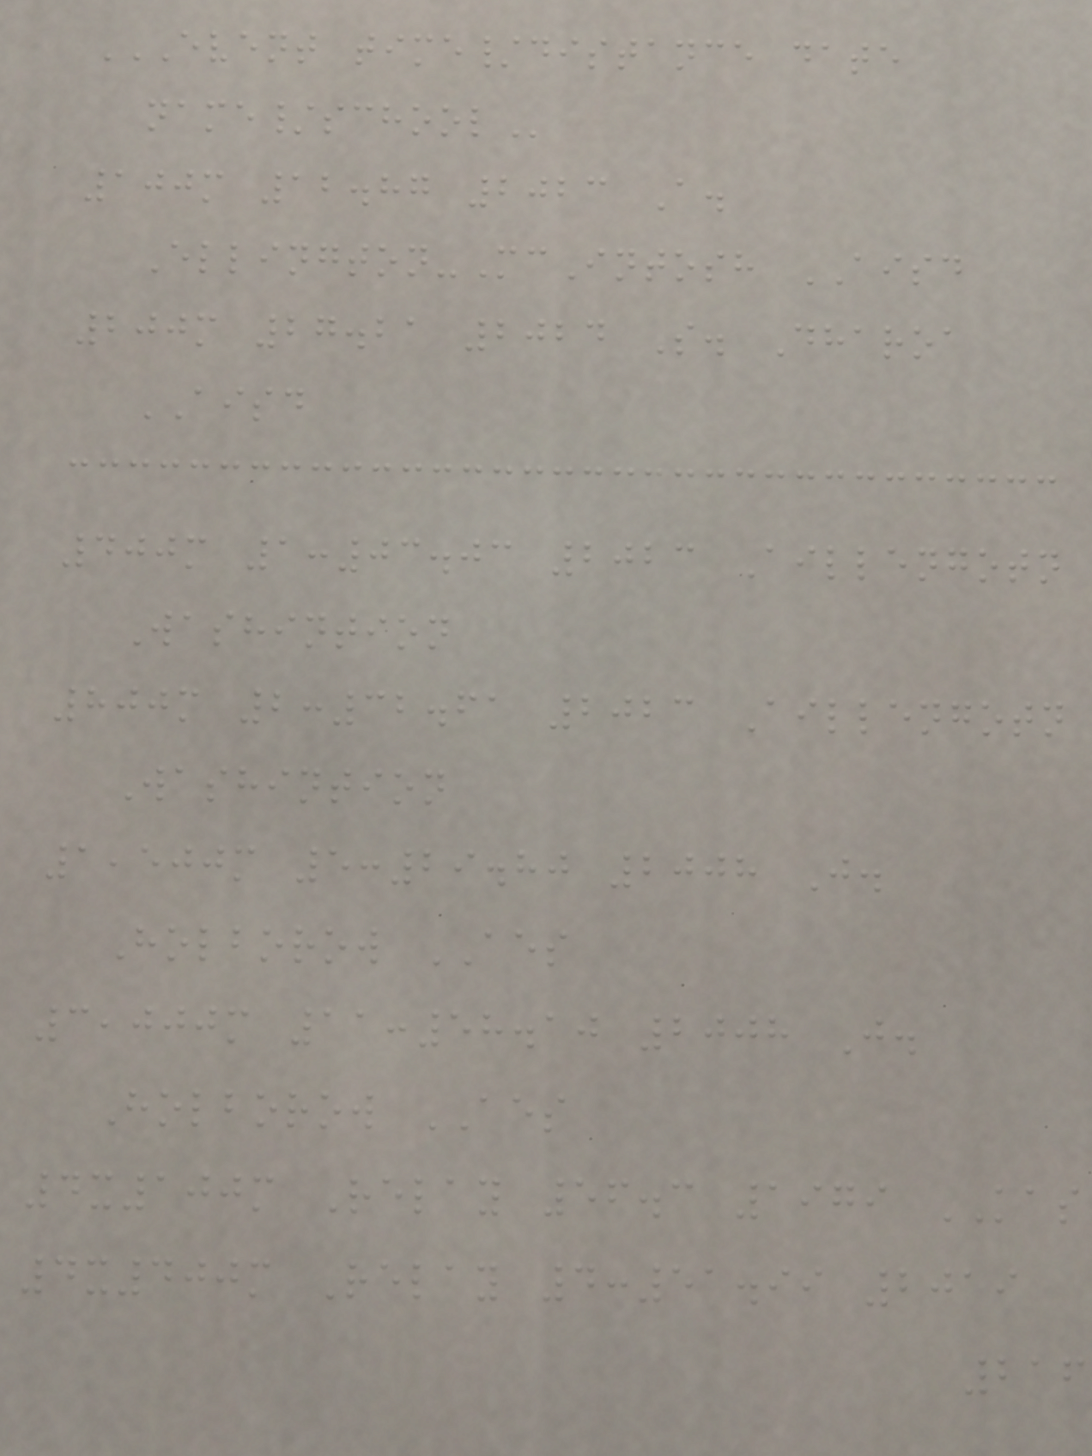EVENT TIME/DISTANCE DATE
NAME/SCHOOL
100m 12.87 2023 A.
Ellington-McIntosh AISD
200m 27.21 2024 S. Dharoa
AISD
400m 1:03.03 2023 Aillengotn
Washintion
800m 2:32.61 2023 Aillengotn
Washintion
1,500m 5:29.80 2008 J.
Holborow AES
3,000m 11:58.10 2008 J.
Holborow AES
4x100m Relay 56.3 1979 KAS
4x400m Relay 4:51.99 2019
216
